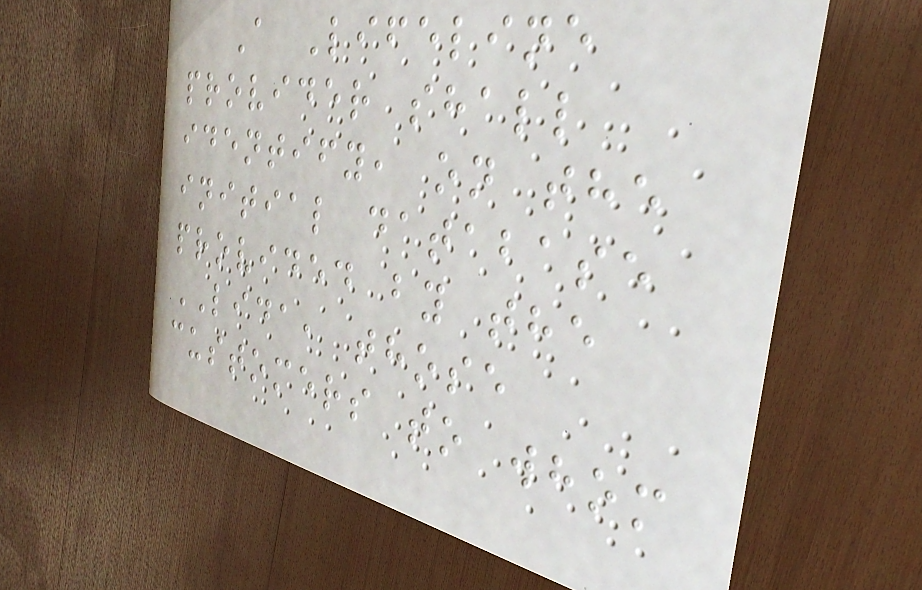A Lifeline
provider shall
identify, on the
initial database
provided by the
LIDA, those
customers to whom
